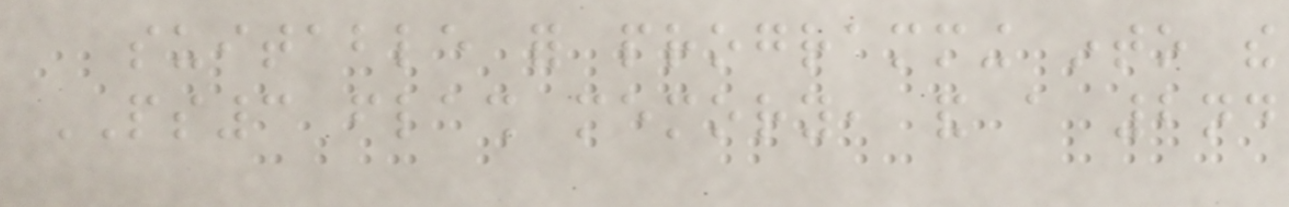suitable for programming into the
PS3 flash memory, and a 2nd
